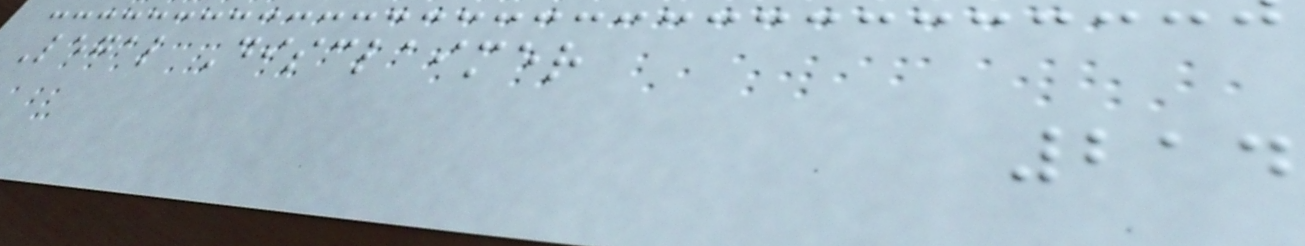Legal Disclaimer
214
